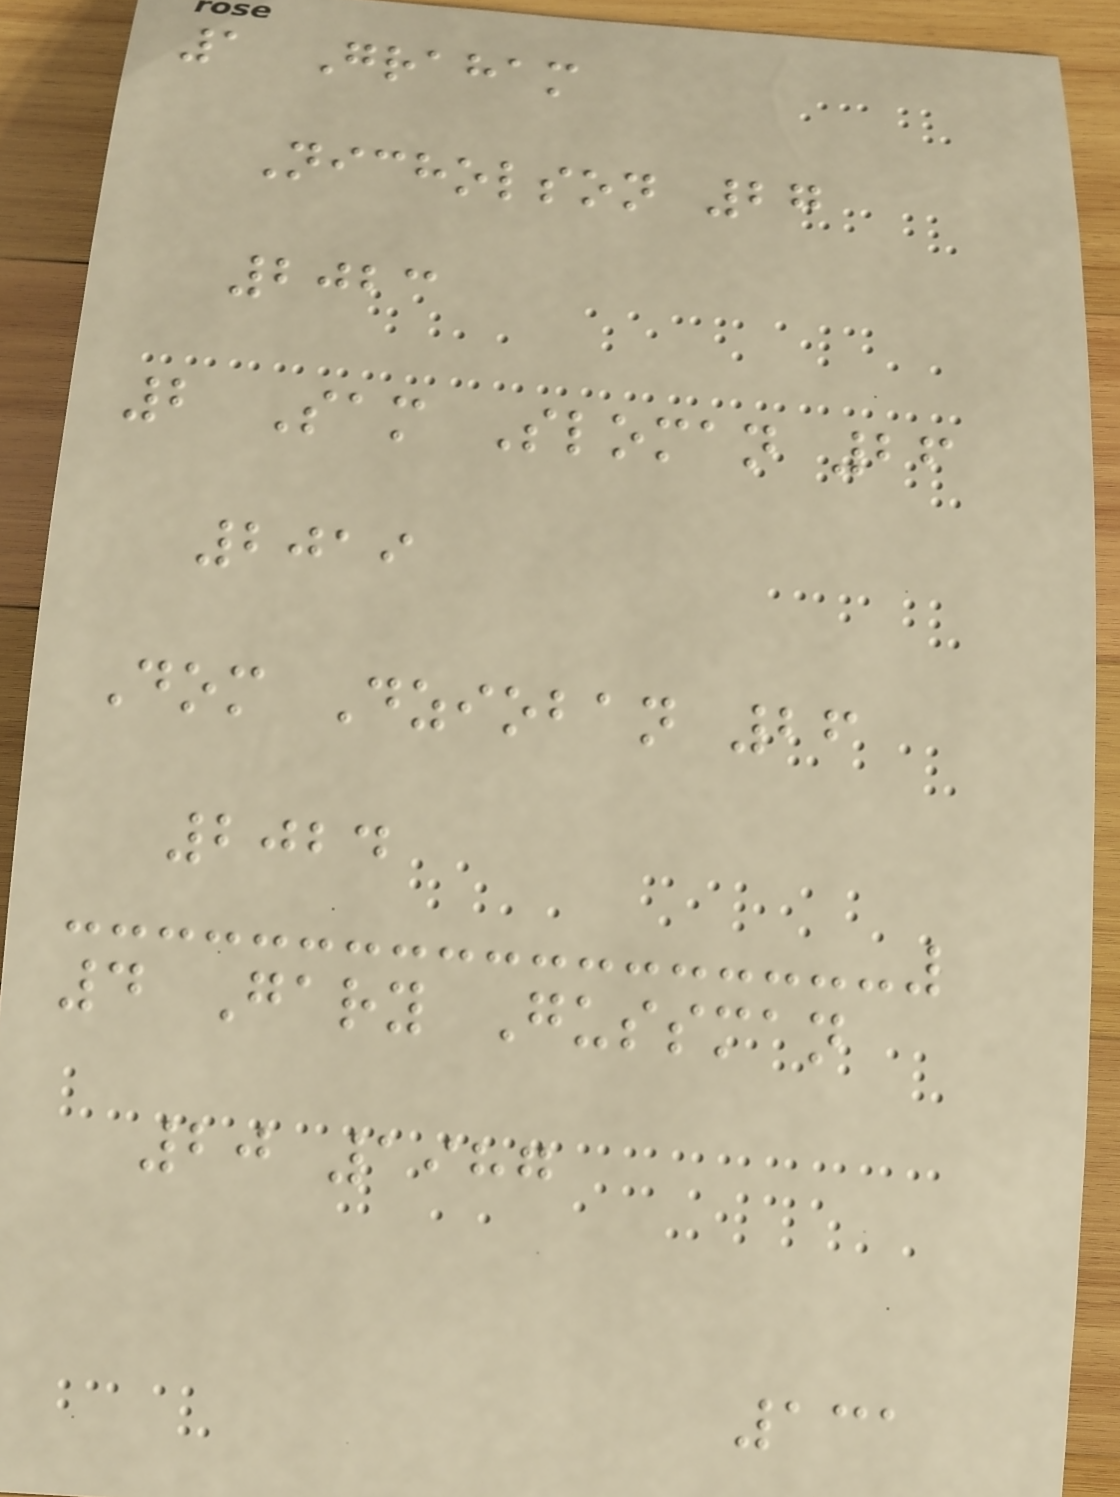1 Graham
Nicholson 27
2023
2 Sam Sloman 26
2019
Dom Dzioban 26
2024
4 Gary Gussman
20 1987
131
